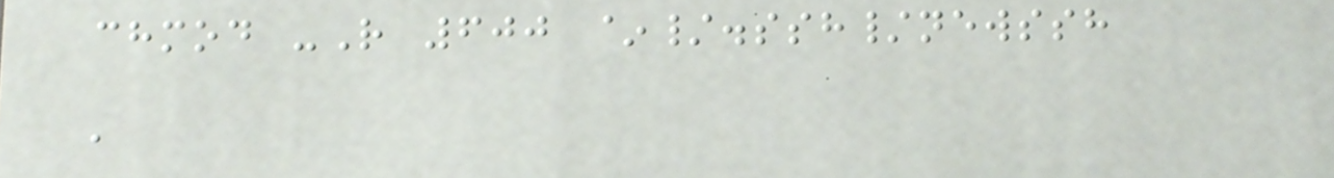chmod -R 600 ~/.ssh/newssh
,
